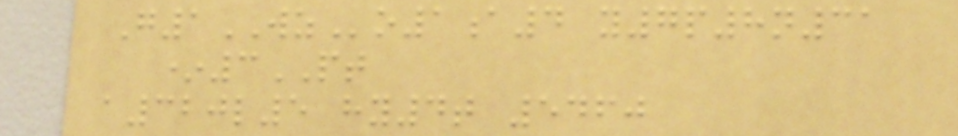G1WZo1a4 y7p8n31
*3PT
a320l5 hy4t 5460
